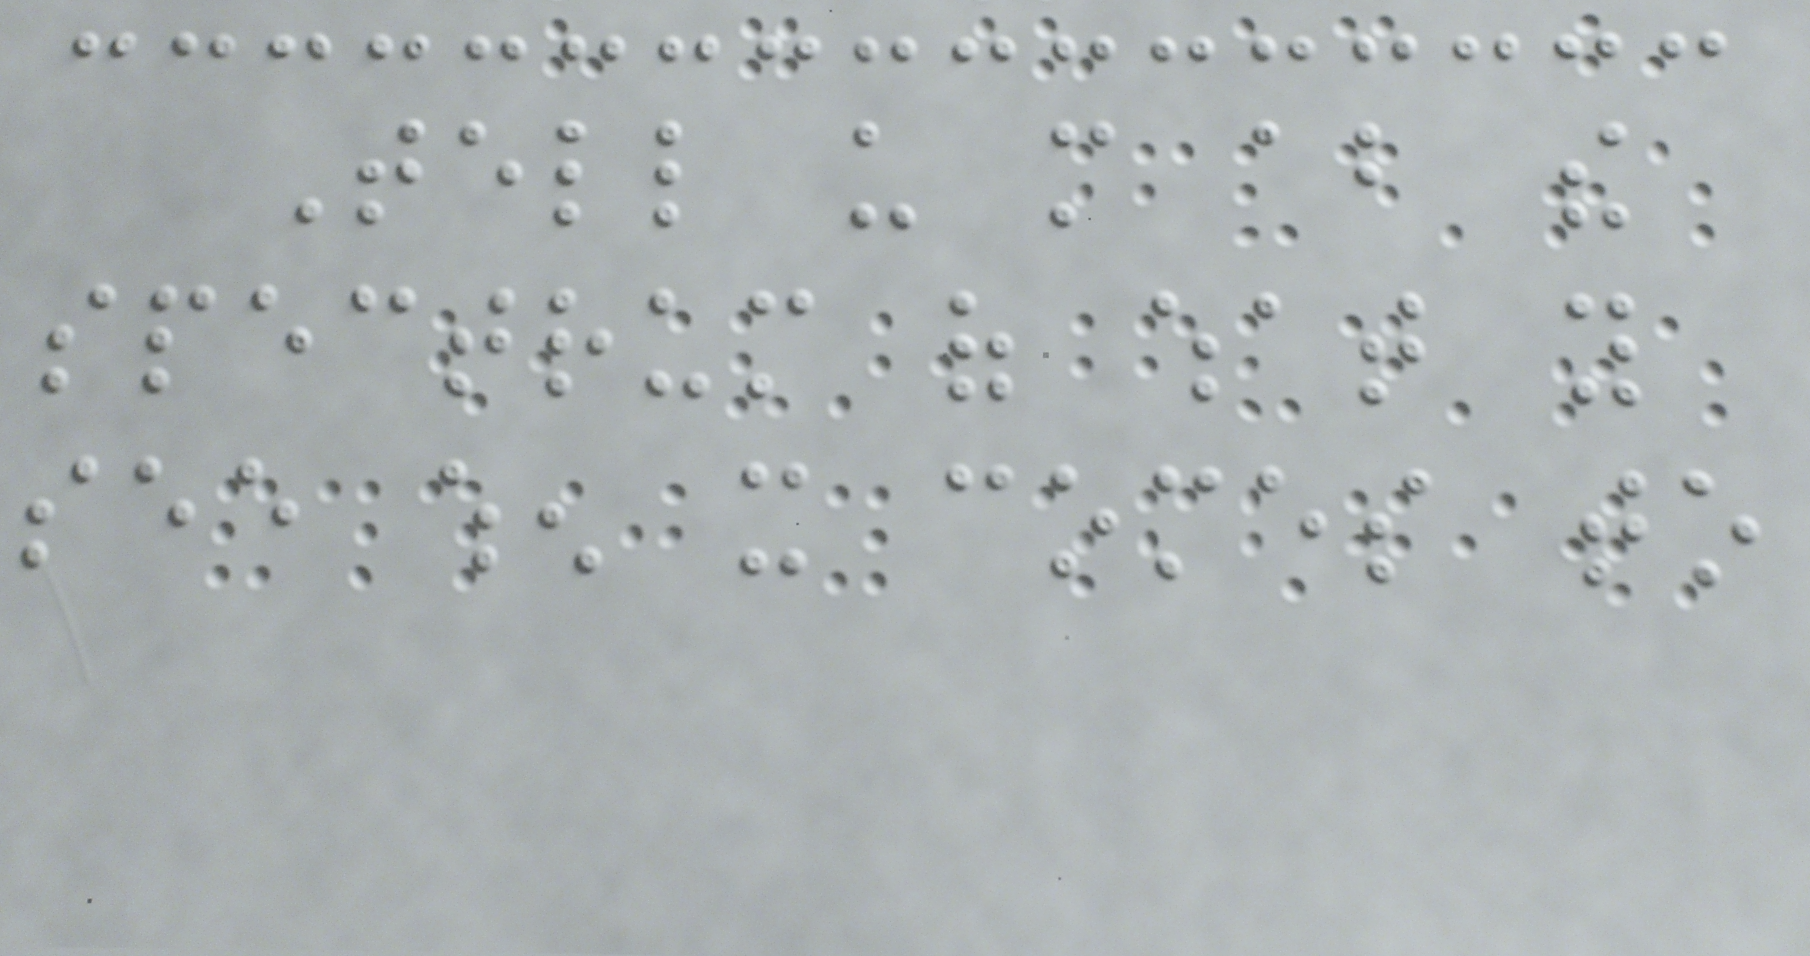Tell us more about the
spectrum of what you
see when it comes to
